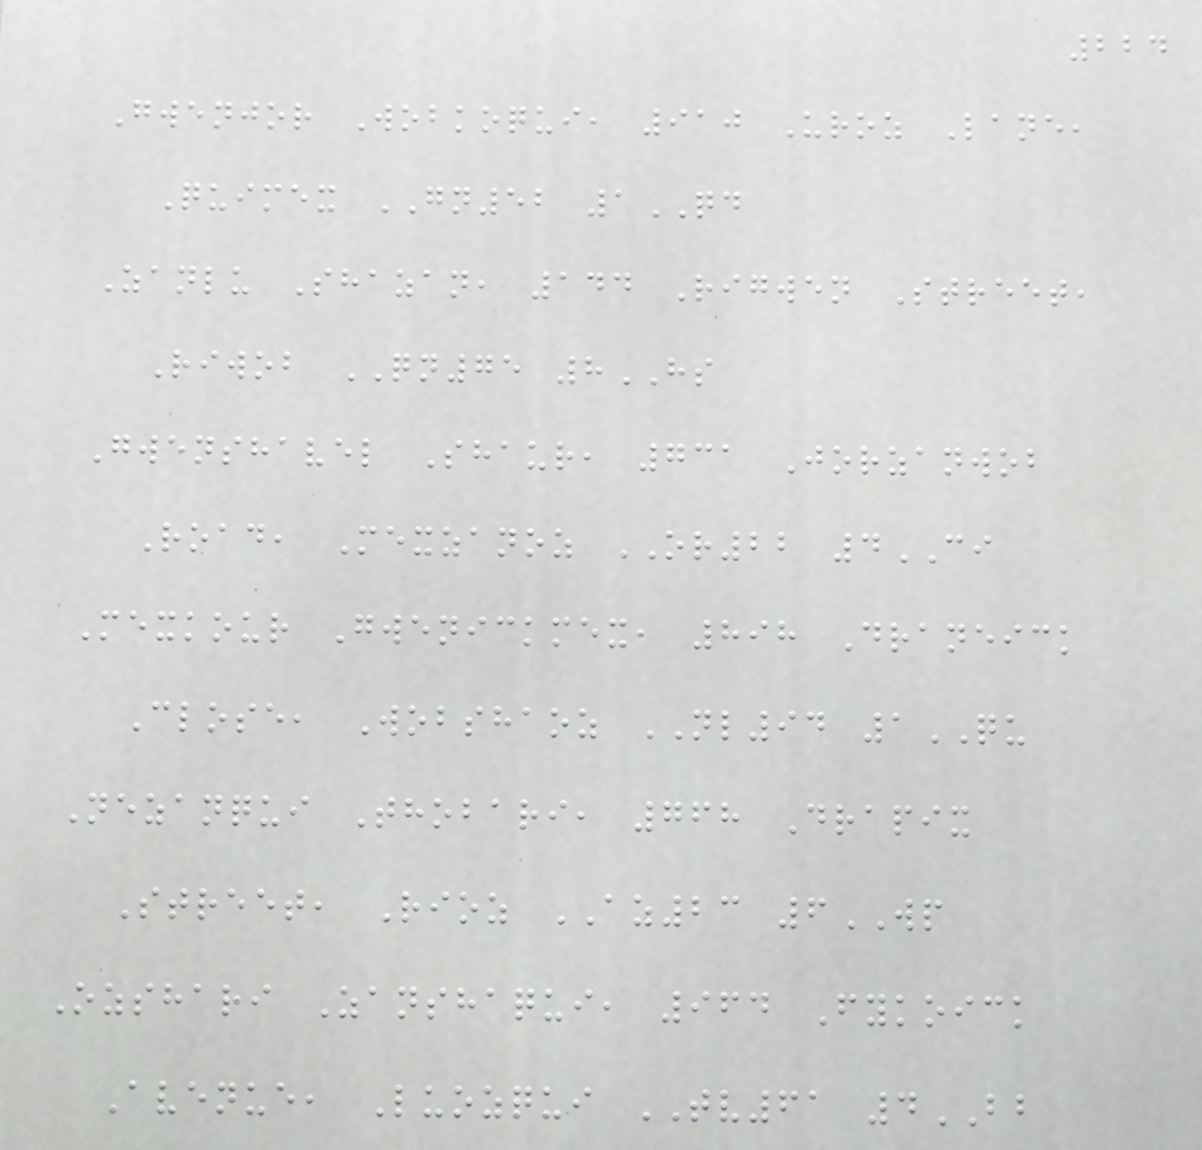224
Gwenjor Wobkoqui, 910 Uroz Lane,
Quimex GN52 1QD
Zanlu Shazan, 144 Rigwen Street,
Riwob QN75 8HS
Gwenshavel Shaur, 731 Jorzanwob
Road, Mexzanoz OR22 4CI
Mexkour Gwenickmex, 898 Draneick
Close, Wobshaoz NL94 1QU
Nezanqui Thobari, 768 Drapix
Street, Rioz AZ23 6WP
Ozshari Zanshaqui, 964 Fykoick
Avenue, Luozqui TV61 4BB
